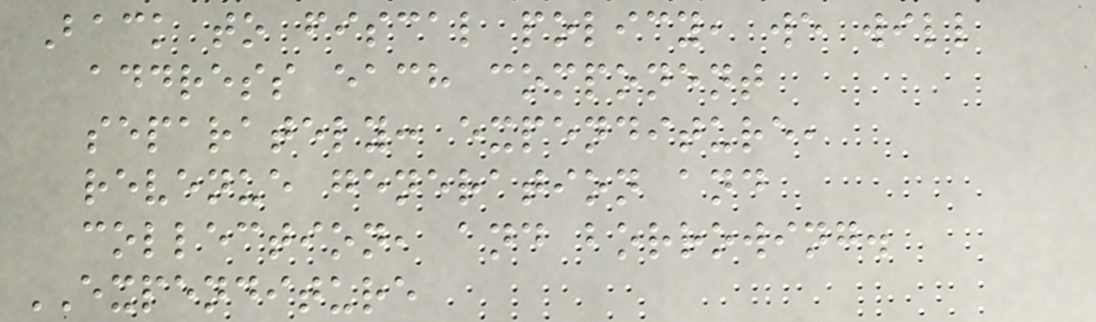Back to fiscal policy, we will
address each component
separately: expenditure,
revenue generation and
collection, and borrowing.
EXPENDITURE
